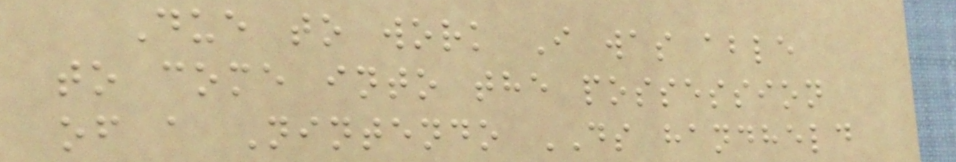Due to work I was able
to come into the possession
of a Nintendo DS handheld
